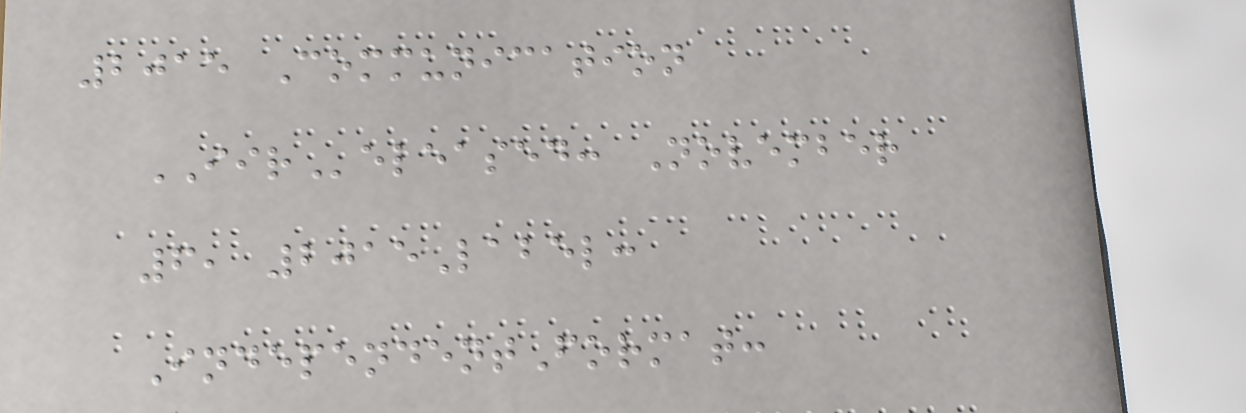2015 Communication
IIReleased: November
6, 2015Label:
IndependentFormat:
